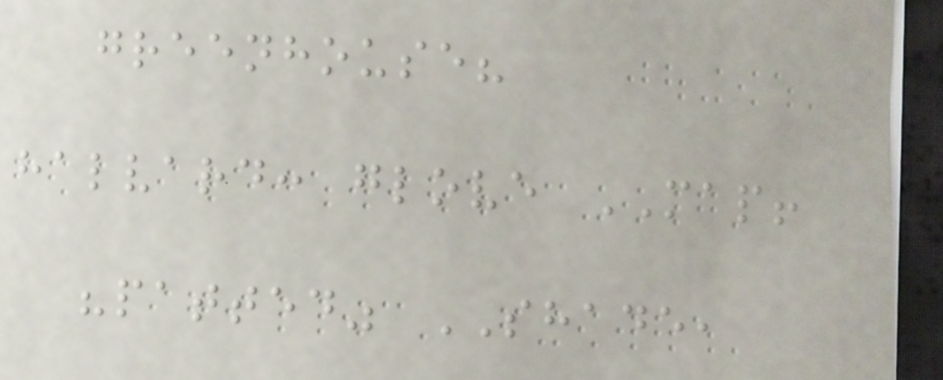greenhouse?
halvard: glove MAP!
"patted" SHADE,
